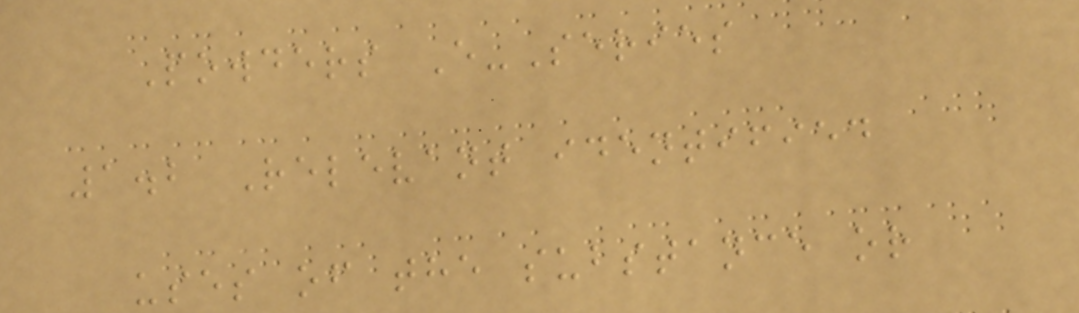Powders E-Series
1.2 Relevant identified
uses of the substance or
